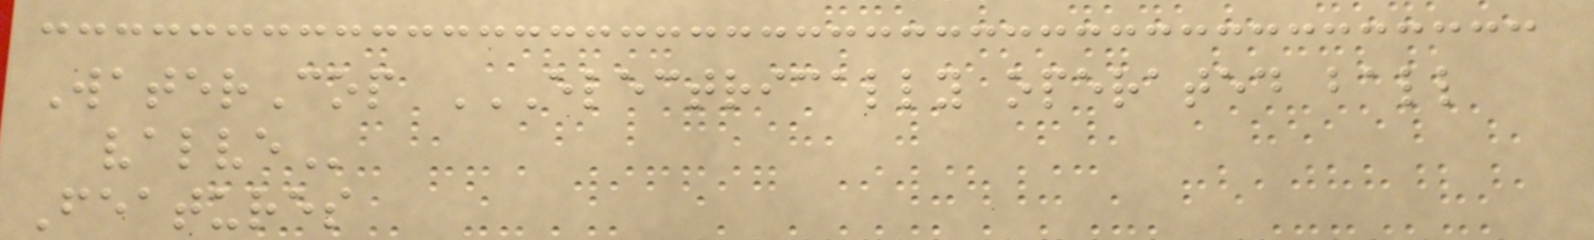WaterCop ELECTRICALLY OPERATED BALL
VALVE
Features
